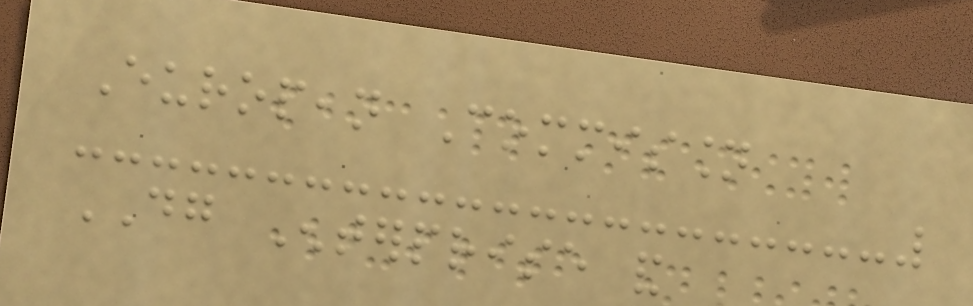European Commission
DG Enterprise and
